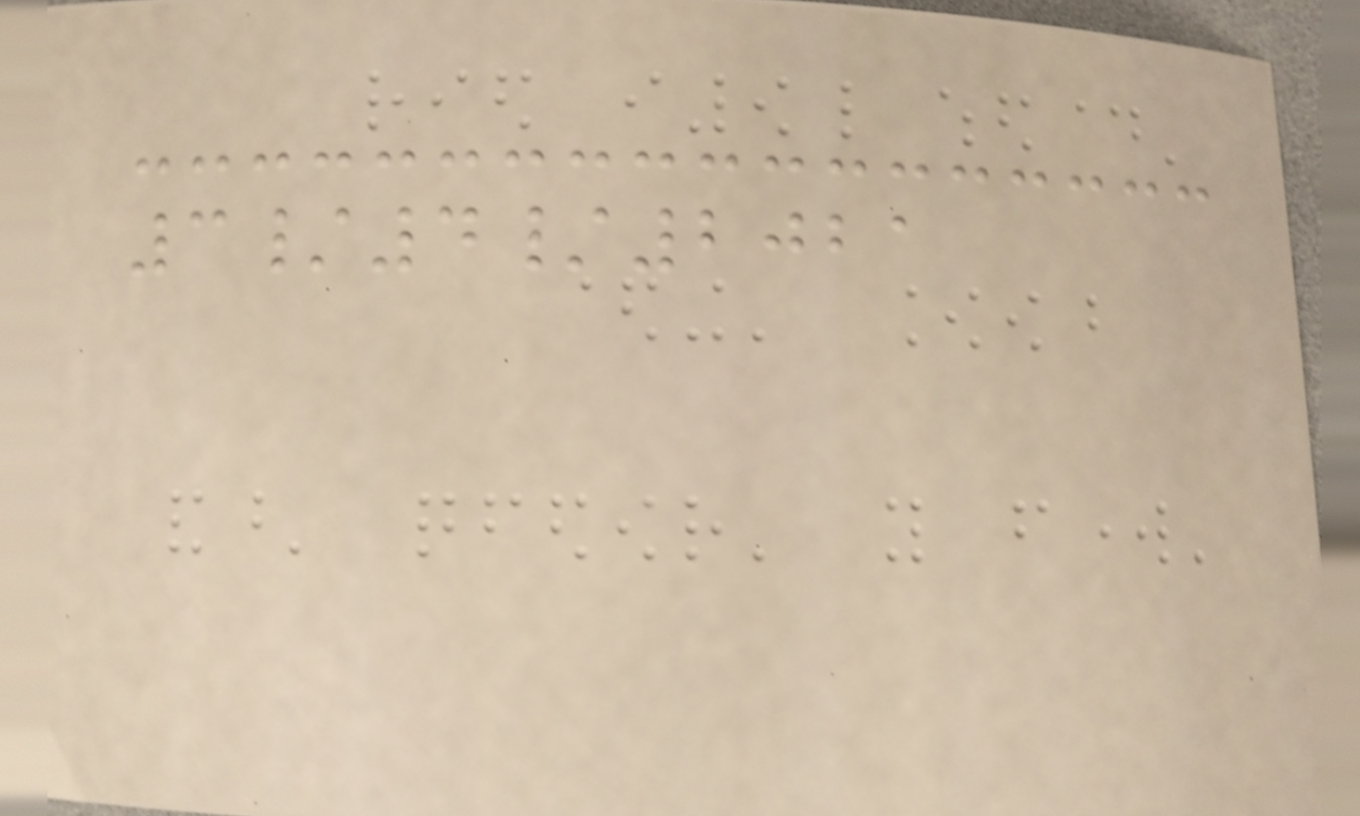3/4/2021
